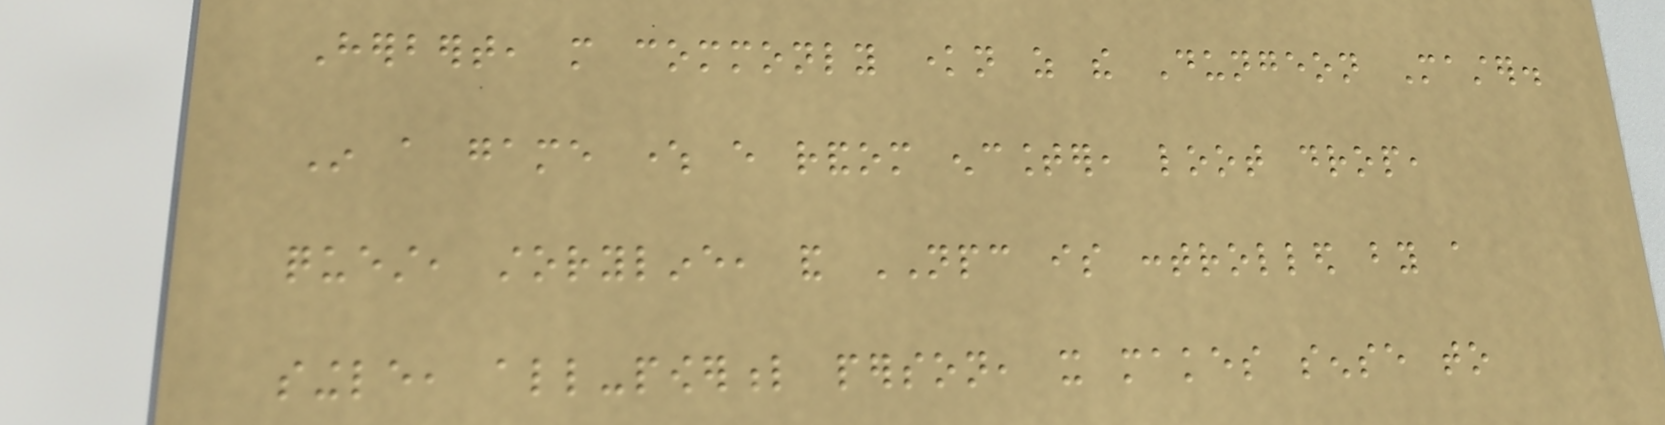Herbert, more commonly known as the Dungeon Master.
In a game where every random encounter, loot drop,
quest, storyline, and NPC is controlled by a
single, all-powerful person, it makes sense to
